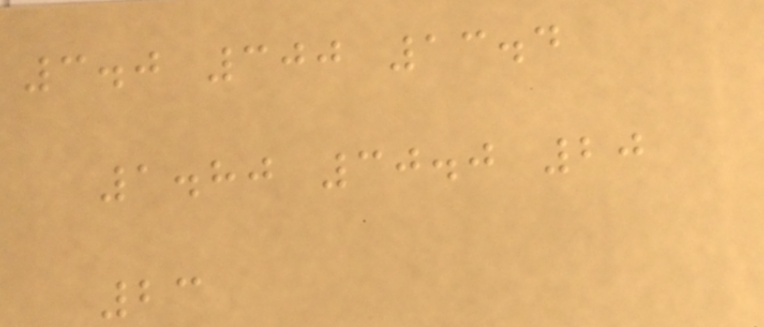3.0 300 13.4
1.80 30.0 20
23
